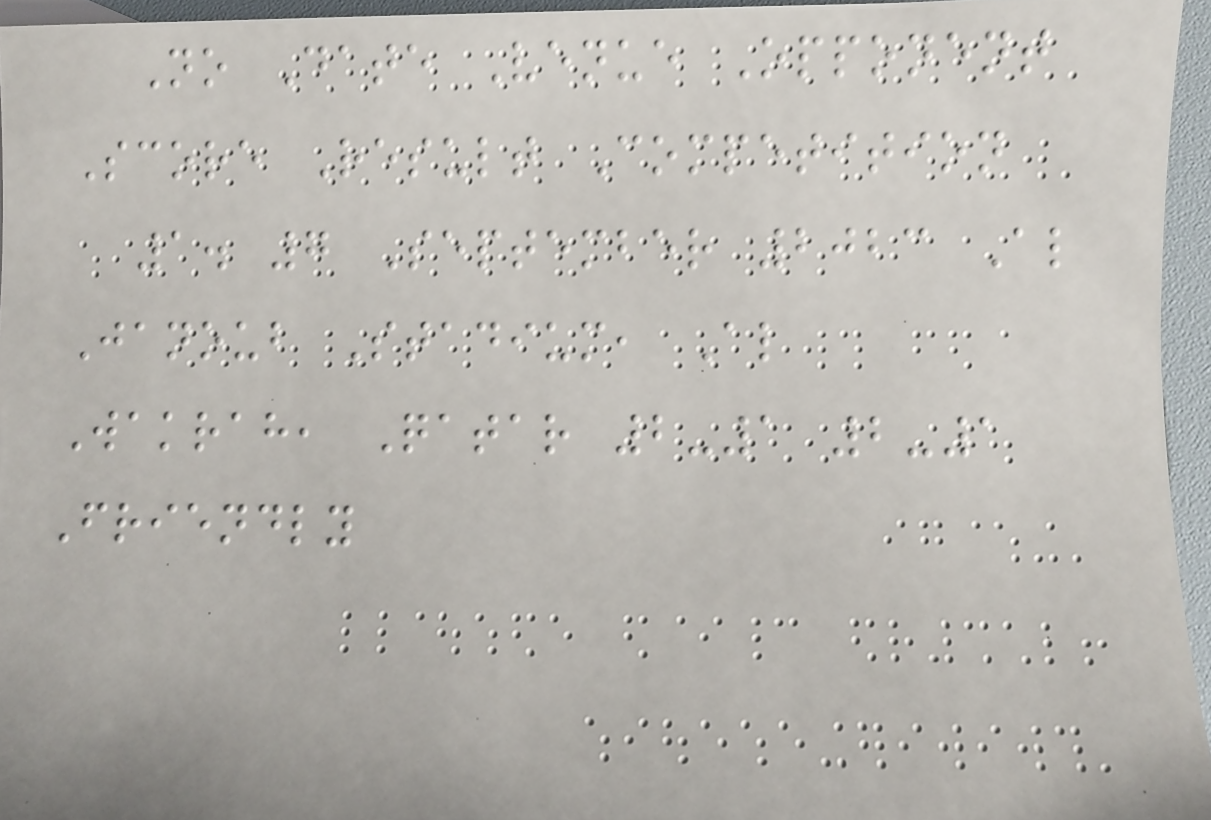No Date Venue Opponent
Score Result Competition
1. 7 September 2023 Al
Janoub Stadium, Al
Wakrah, Qatar 2-1 2-1
Friendly
